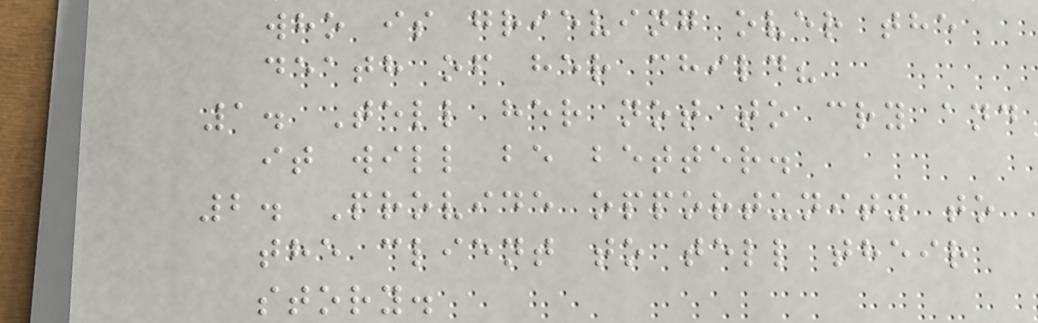who is grieving over the
death of her child?
1. Tell her not to cry and
it will be better.
2. Provide opportunity to
the client to tell their
story.
